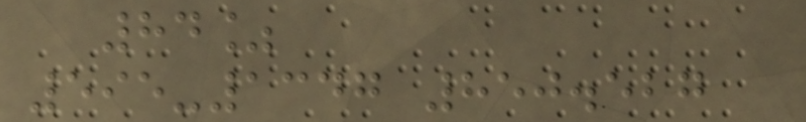84%
595-1347 850.527
